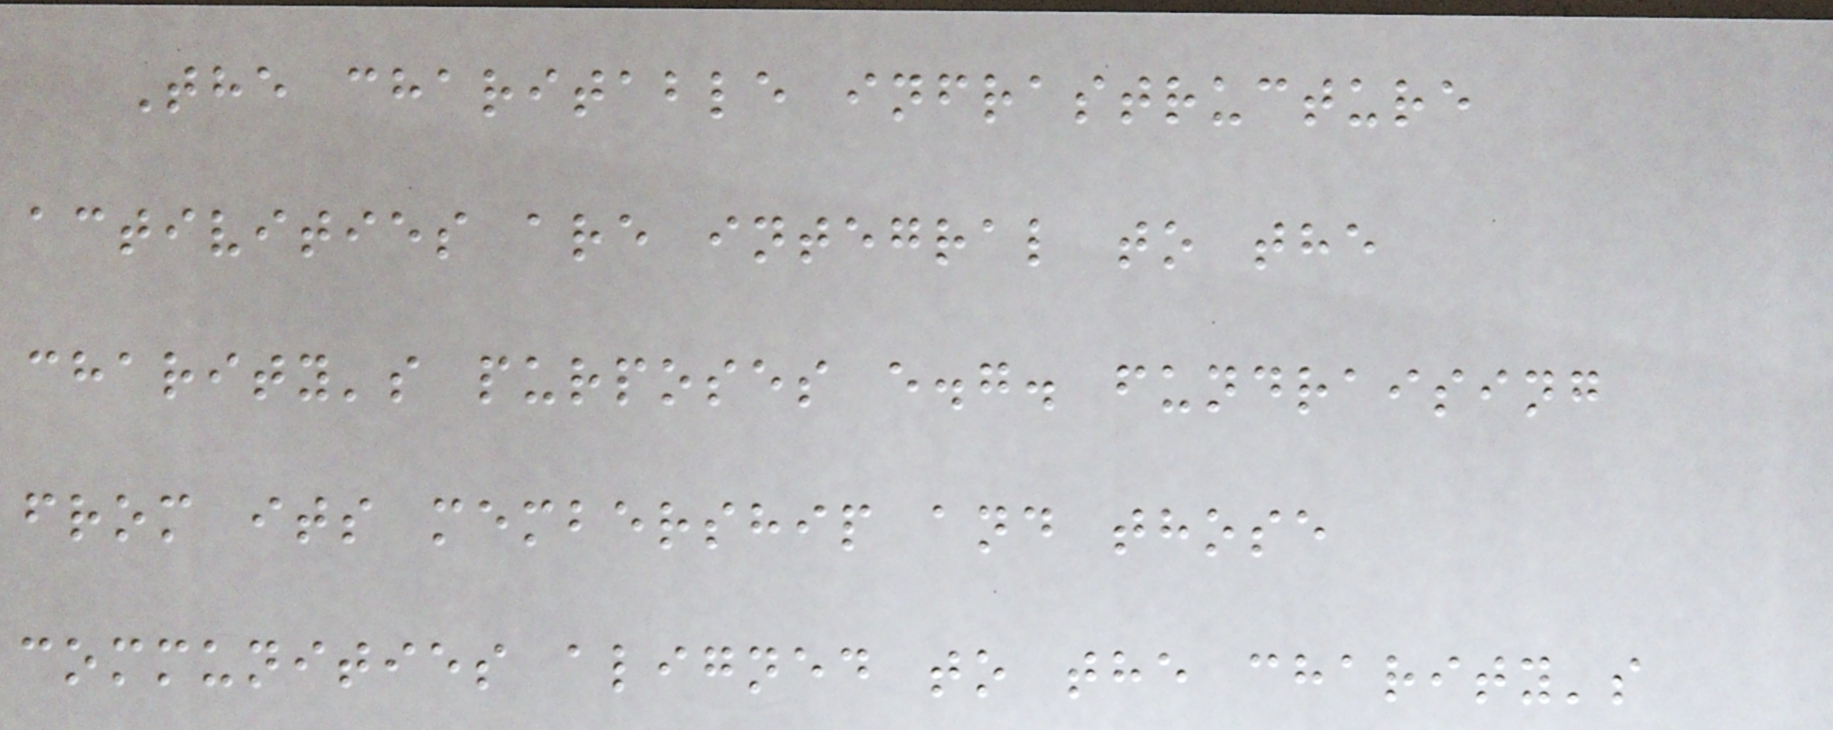The charitable infrastructure
activities are integral to the
charity's purposes e.g. fundraising
from its membership and those
communities aligned to the charity's
